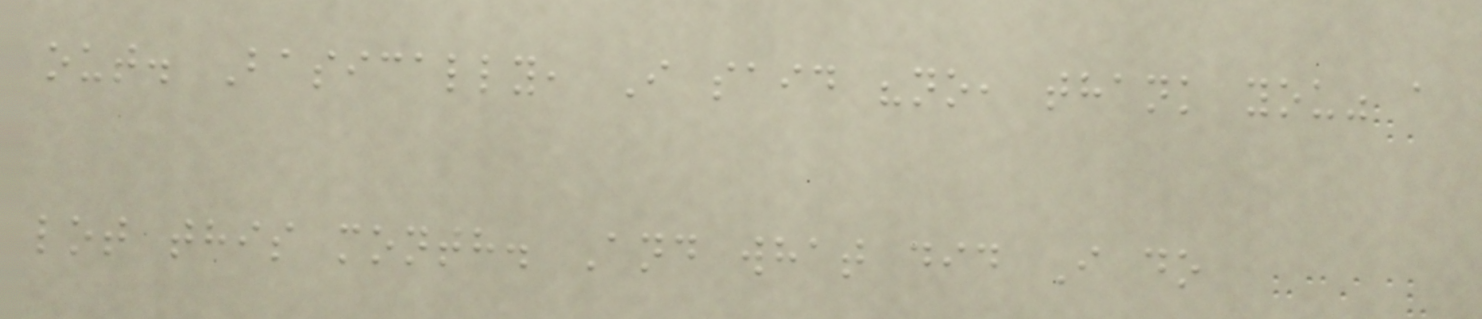out. Basically, I said "no, thank you" a
lot this month. And what did I do
